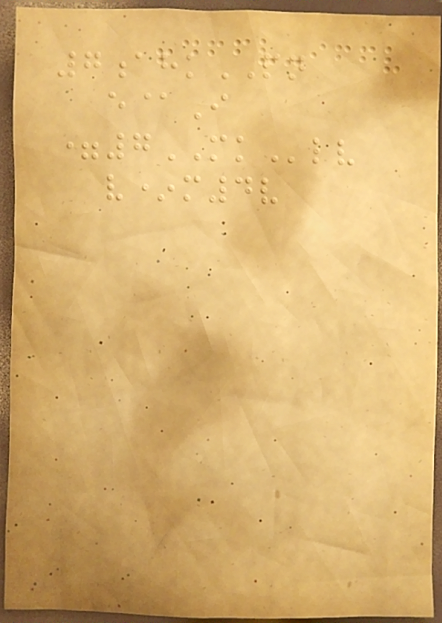7ahkPN
e@I
=7MKlv
v*m4v
